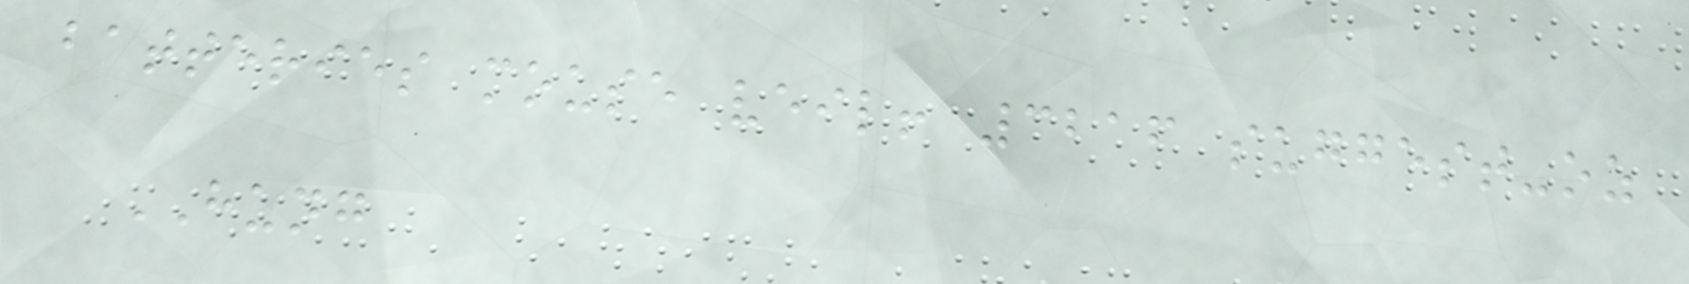batteries mouse veil! 3216 suggest-oz
HUNG
